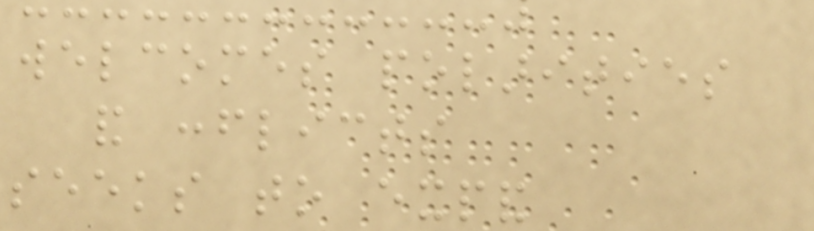welcomes polarities
and conflicts
seeks to expand
